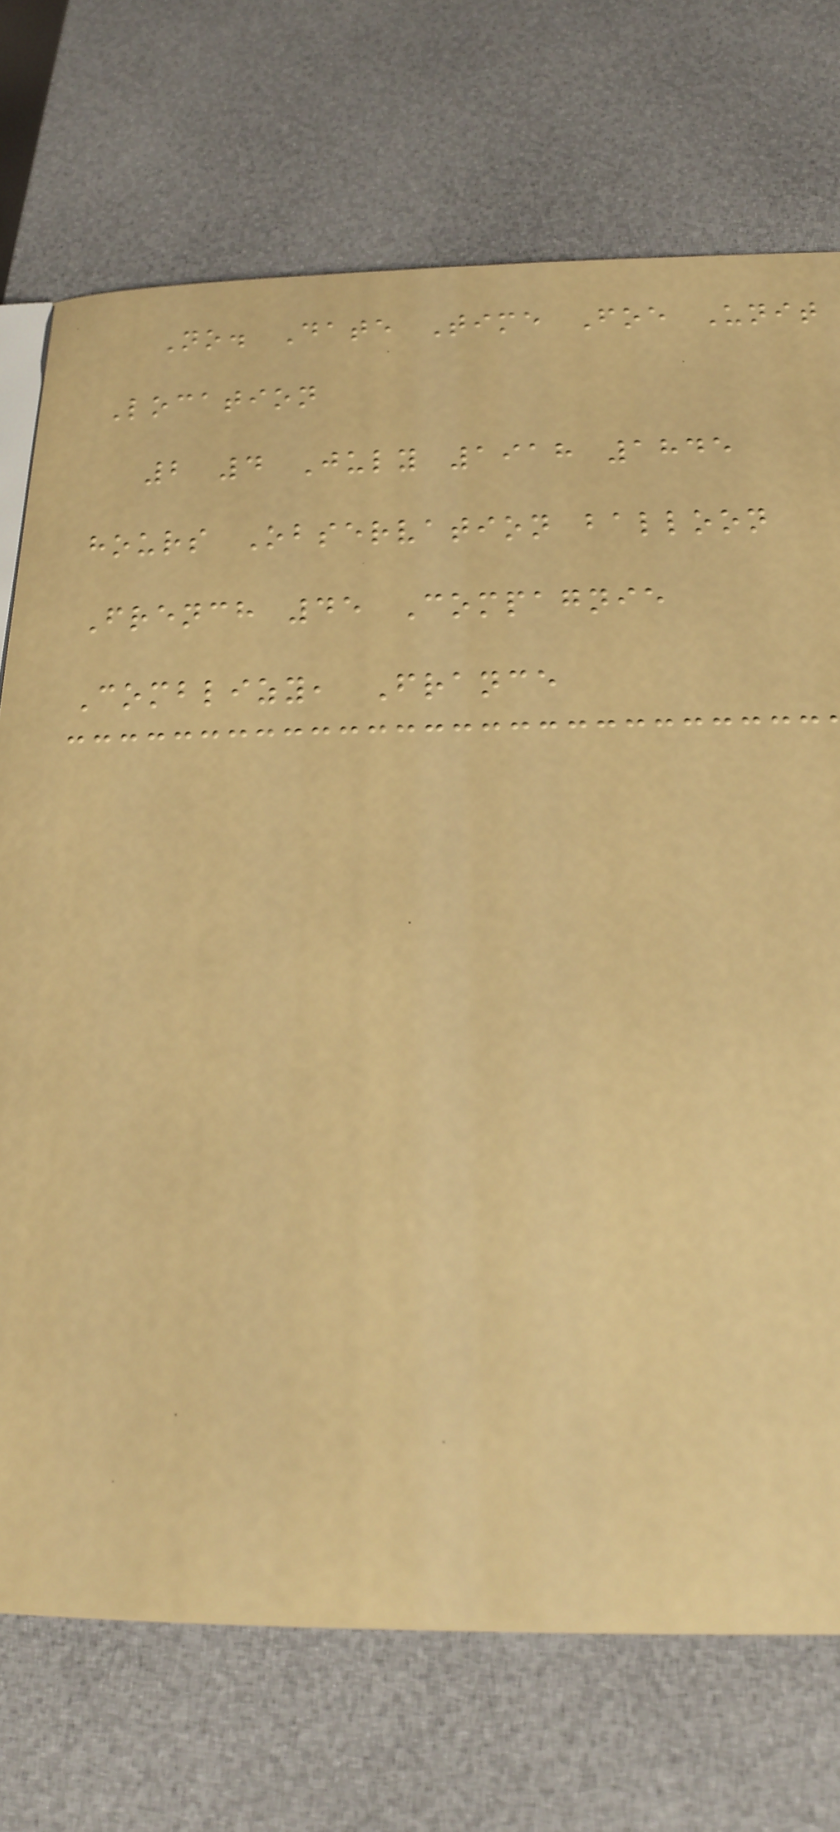No. Date Time Foe Unit
Location
2 4 July 1918 1845
hours Observation balloon
French 45 Compagnie
Comblizy, France
